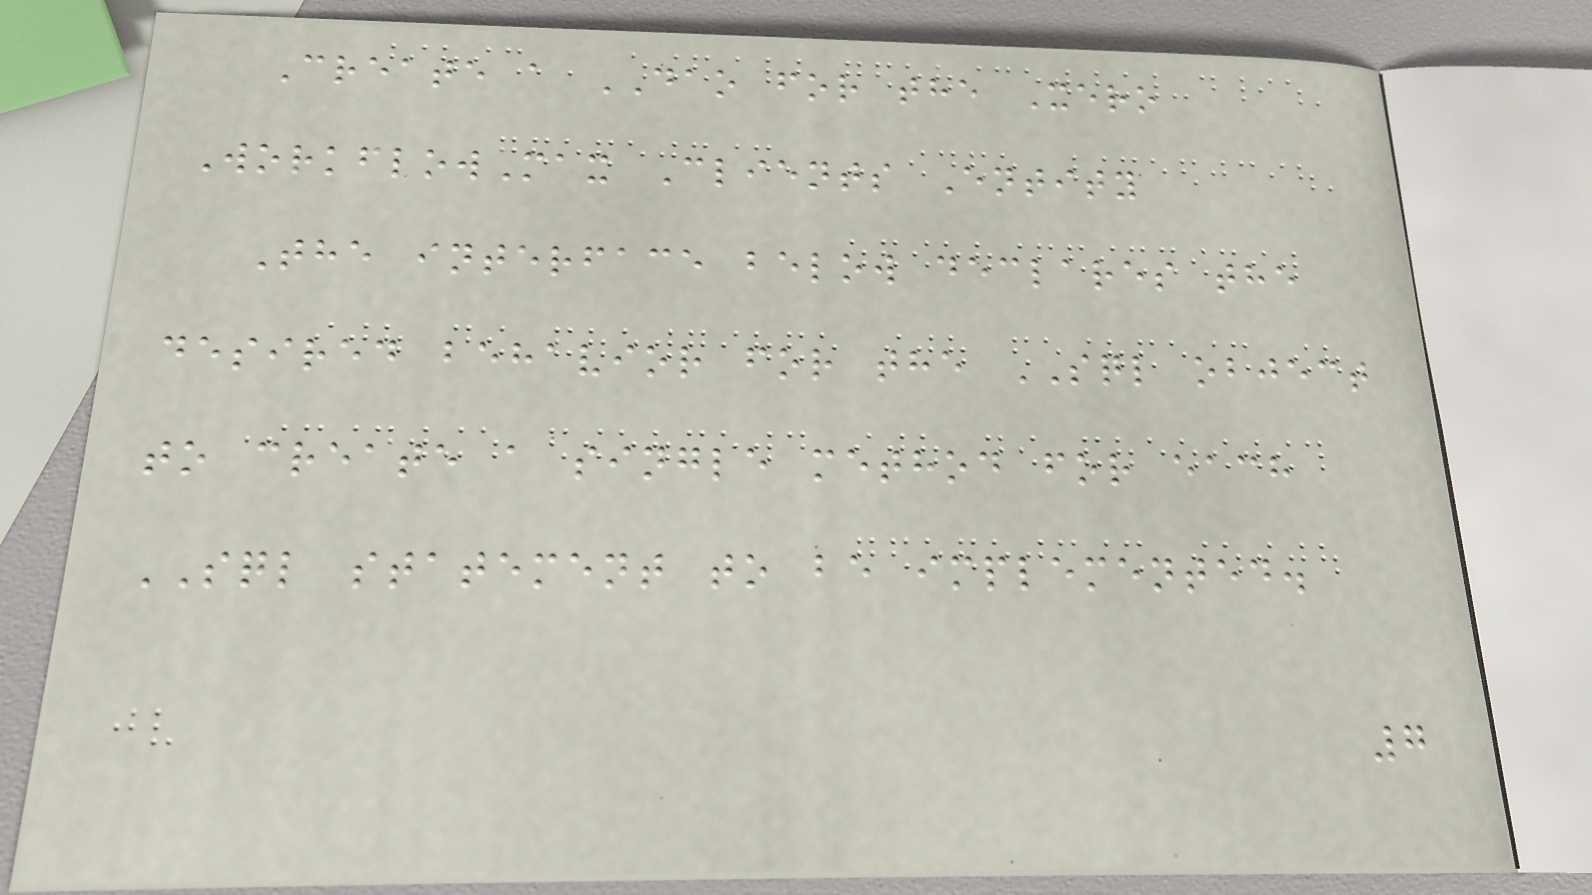Create a DAO for the Xero
WorkflowMax Clients Entity
The interface below declares the
desired behavior for the SQL object
to create a single method for each
SQL statement to be implemented.
7
